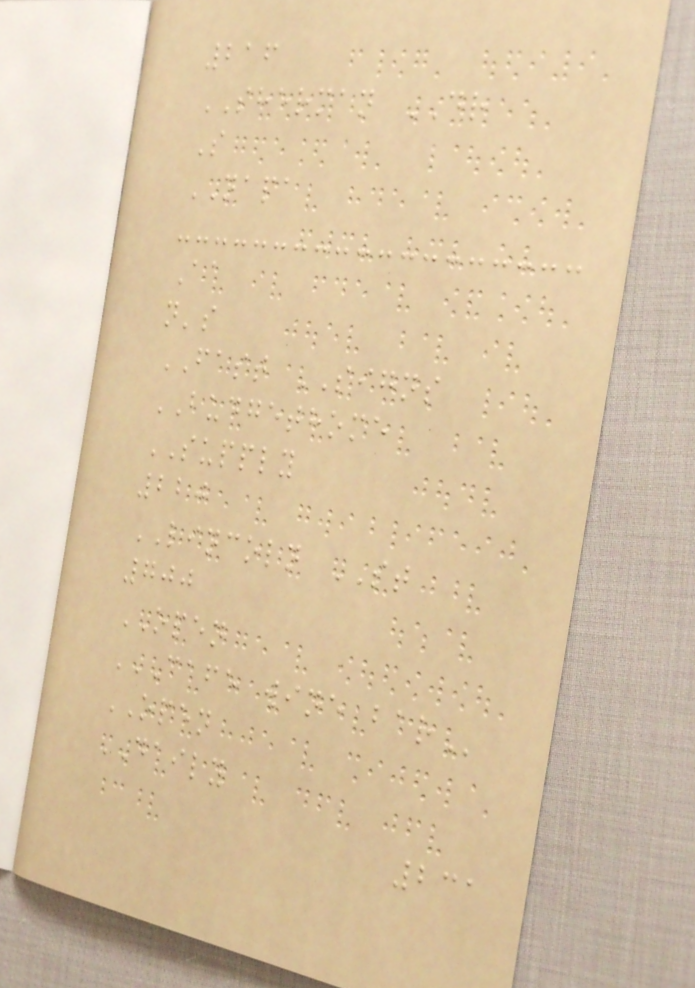216
SHERMAN DR
S
NAPA
Aa
n's
FAST SIGNS
BUDGETHOME
SUPPLY
220
LINCOLN ST
700
OPEN
CAFE WINE BAR
OPEN
DAILY
231
